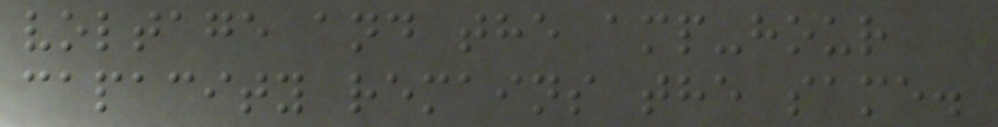voltage and the amp-hour
capacity remains the same.
